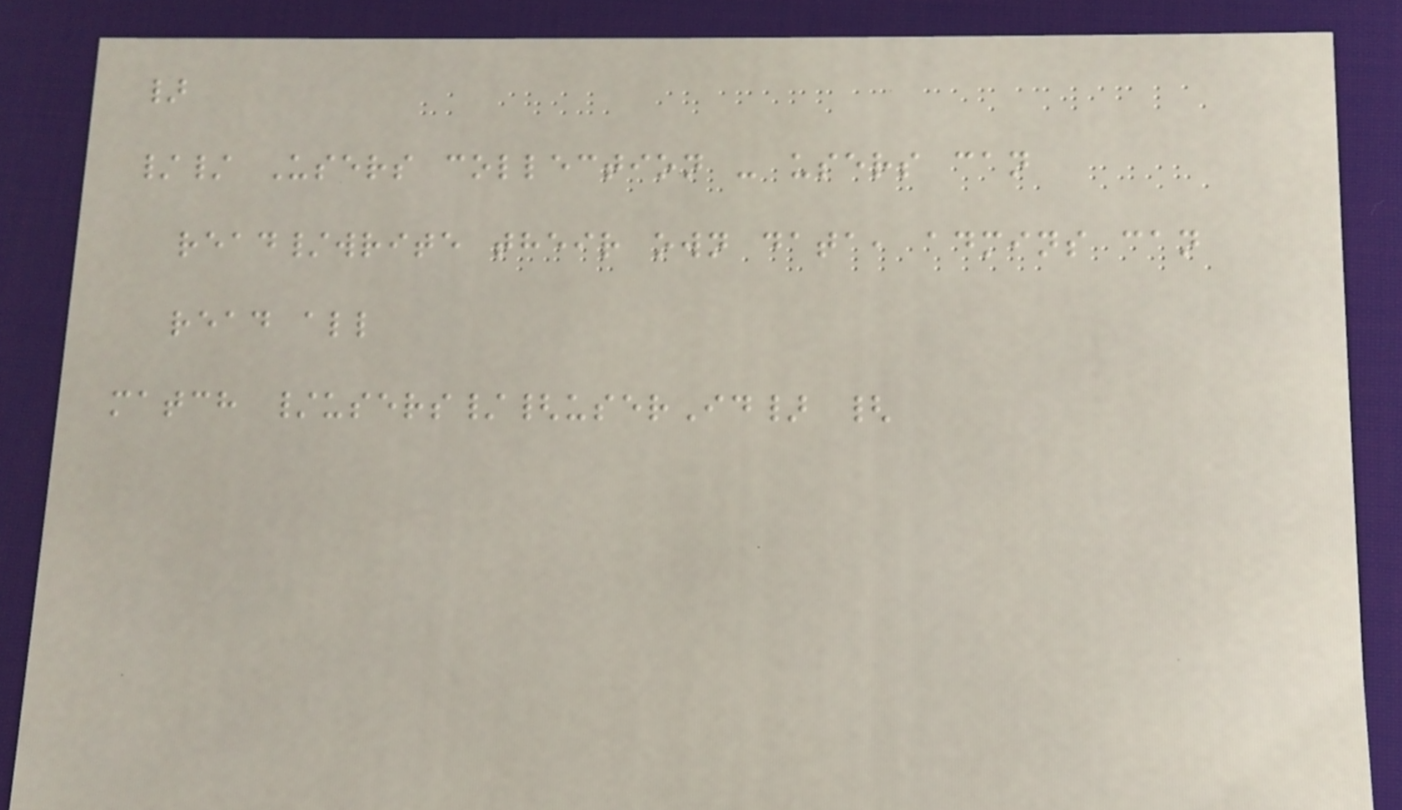}
// Users collection - users can
read/write their own data, admins can
read all
match /users/{userId} {
